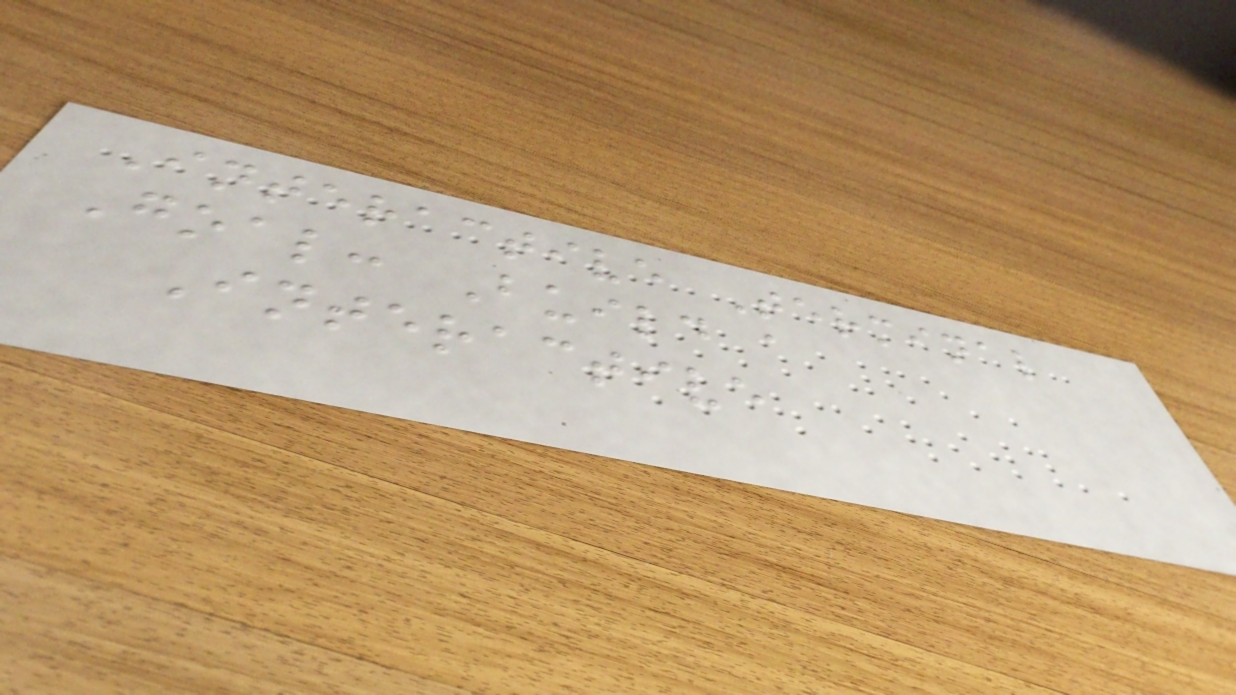Interactive Terminal
Goal: Build a
Interactive
